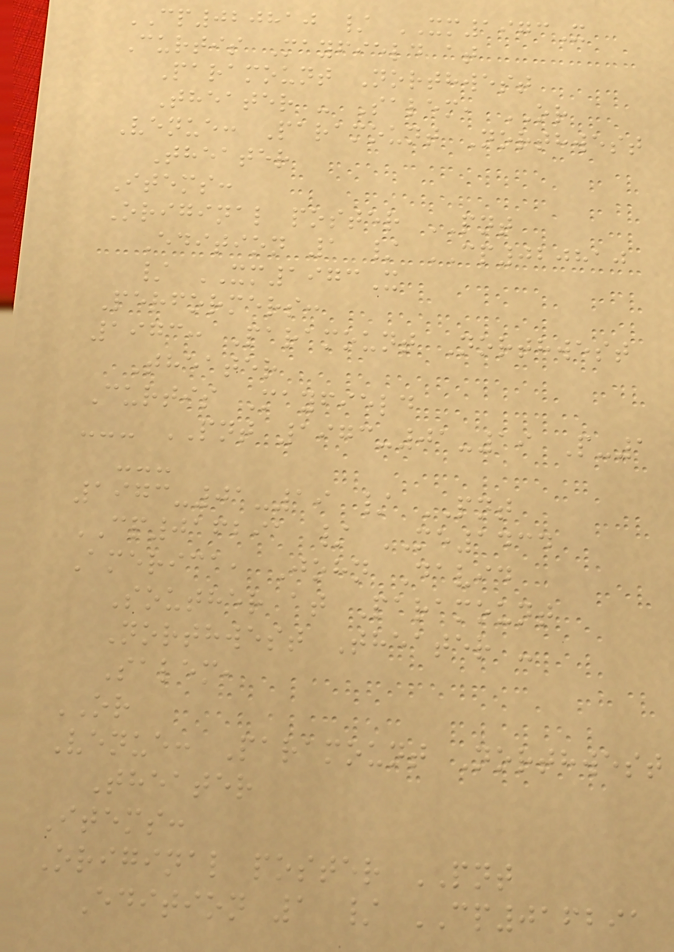CP020810 / XM1973X
Curtis Mayfield at
Paramount Northwest
Theater - Salem, OR
Venue: Paramount Northwest
Theater
Items:
Original poster PNT
Edition 1 / CP020810
/ XM1973X
Performers:
1973: Paramount Northwest
Theater
Curtis Mayfield
--- PNT 1973-01-19 P-1
---
1973-01-19 / PNT
CP016291 / ME1434
America, John David
Souther at Paramount
Northwest Theater -
Salem,
OR
Venue: Paramount Northwest
Theater
Items:
Original poster PNT
Edition 1 / CP016291
